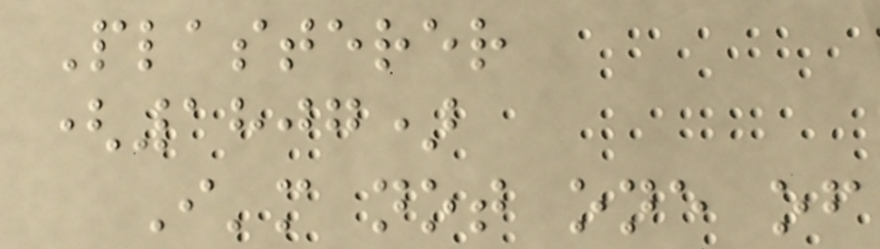Plasterer
(1807)
I'm not one of
